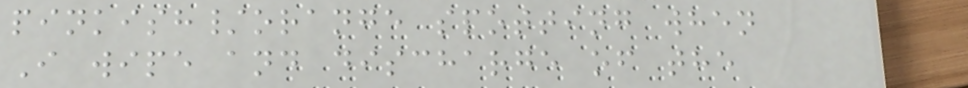pinkish/orange spotting when
I wipe and discharge of the
